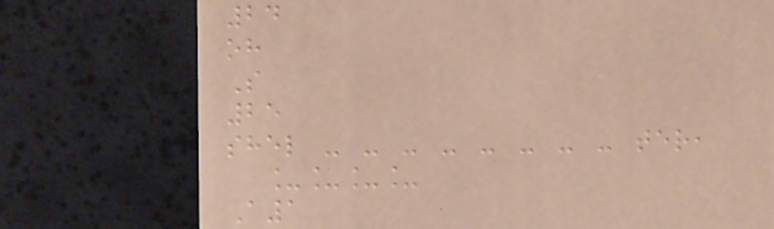24
oh
S
25
shel - - - - - - - - ter,
____
A1
